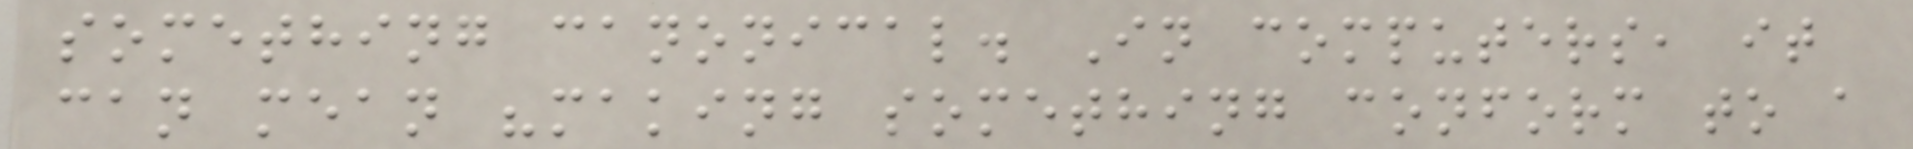something canonical. In computers, it
can mean "making something conform to a
